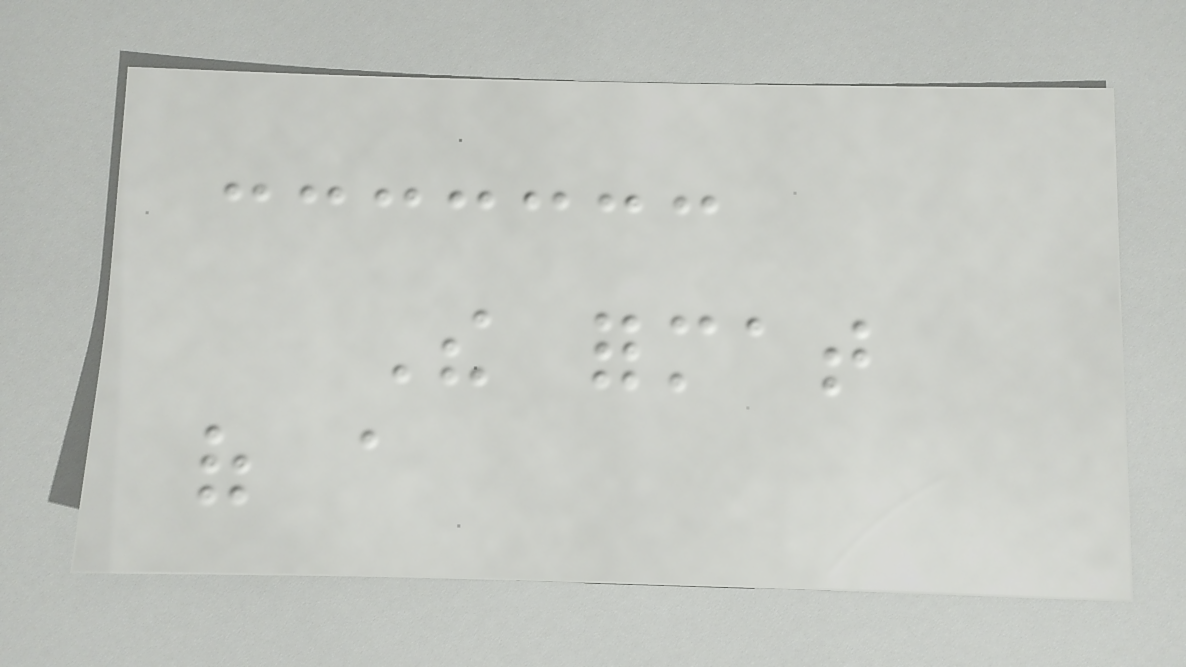The format
of a
